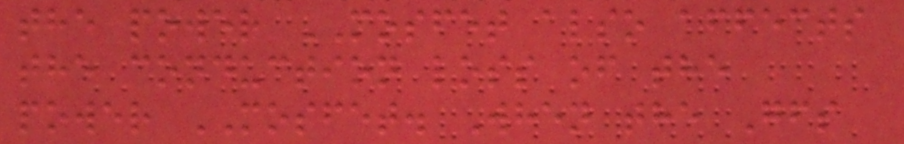the power MOSFET also affects
the conduction loss of the
power MOSFET. When the Gfs
